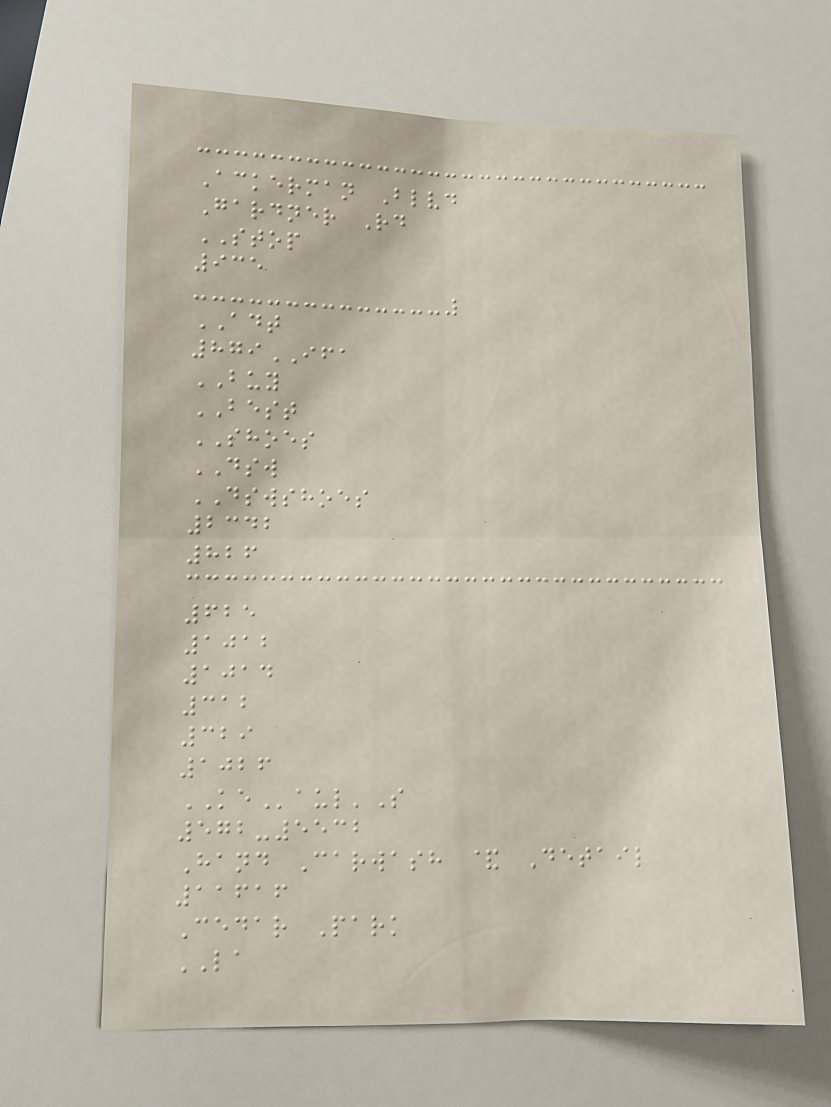Ackerman Blvd
Gardner Rd
STOP
935
ADT
879IFA
BUY
BEST
SHOES
DSW
DSWSHOES
2342
826
625
1012
1014
312
329
1026
KEaul'S
572-5532
Hand Carwash & Detail
11616
Cedar Park
LA
